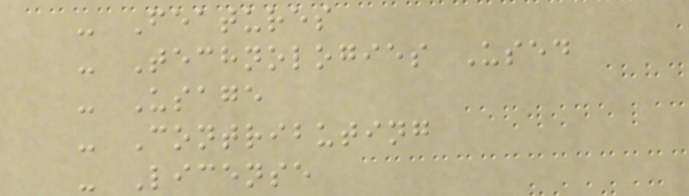- Features
- Technologies Used
- Usage
- Contributing
- License
